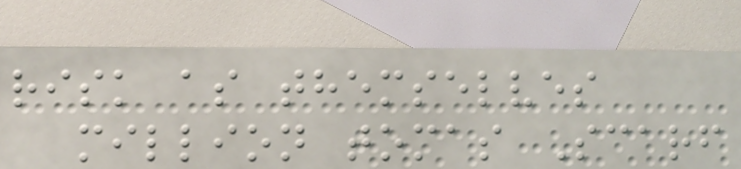risk as themselves
million tomas Scarf
